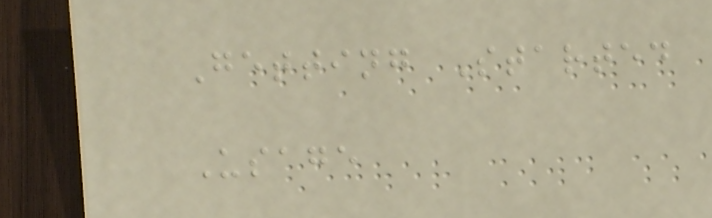Getting Started
Usage
